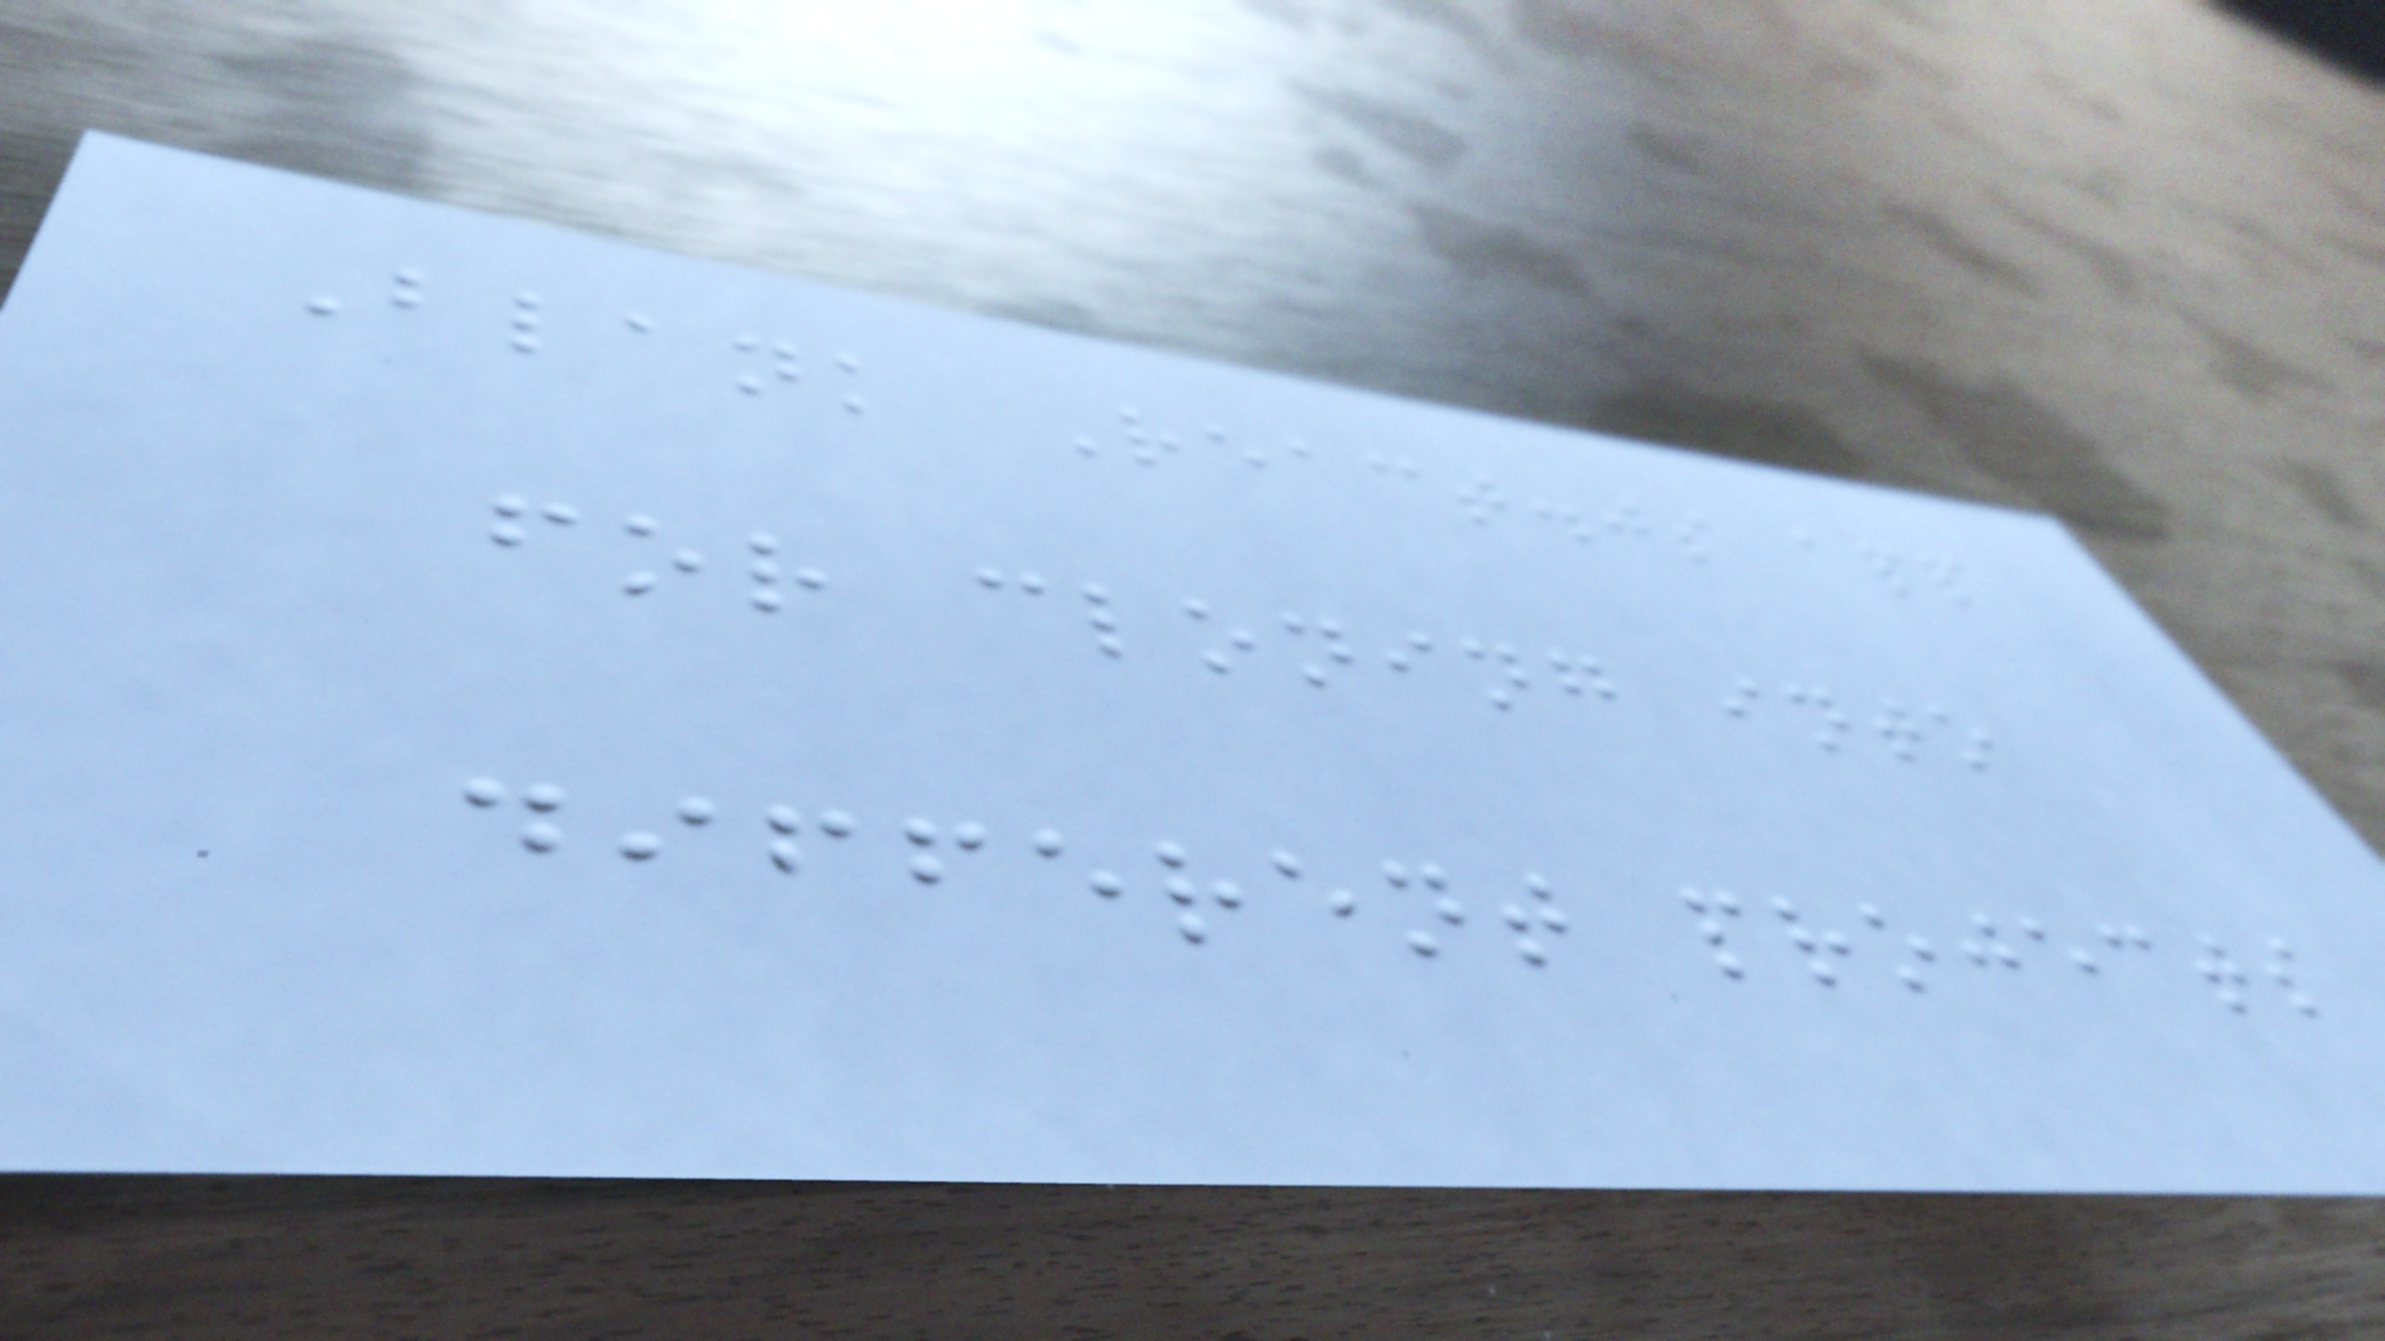Blank React.js app
for cloning into
different projects
